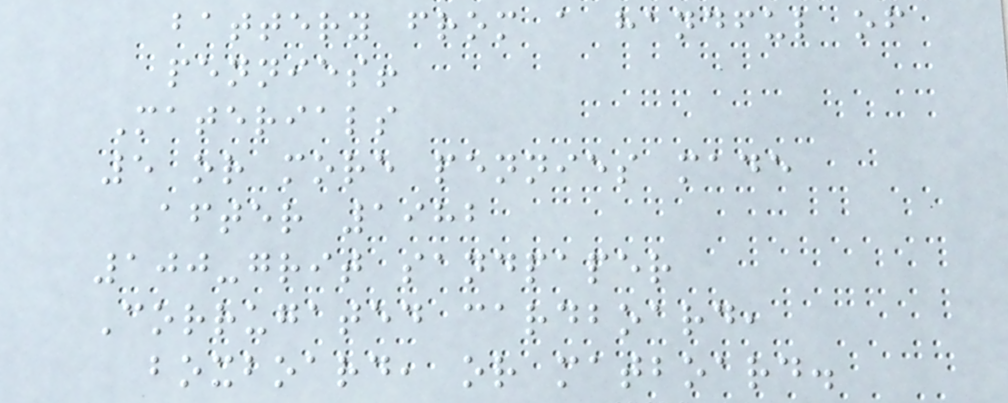battery from a handful of
pennies!
Materials
5 or more pennies made
after 1982
100-grit sandpaper
Corrugated cardboard,
boxboard, or matboard.
